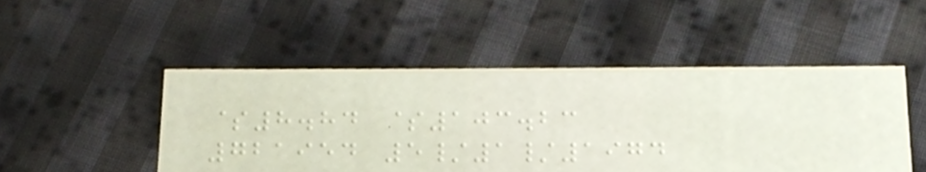$8.84 $103.23
721954 5/1/1974
